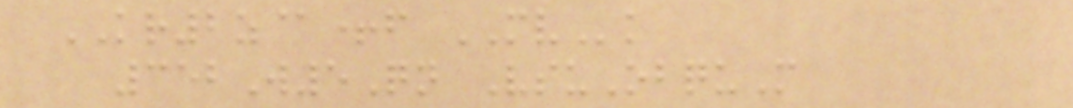KR2z@+f MVk
352W5Qn VsuObquM
